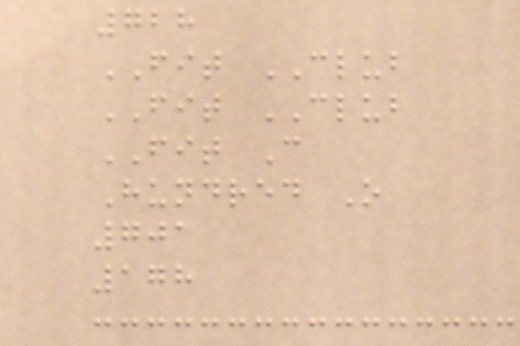728
FIT CLUB
FIT CLUB
FIT C
Hundred O
701
178
